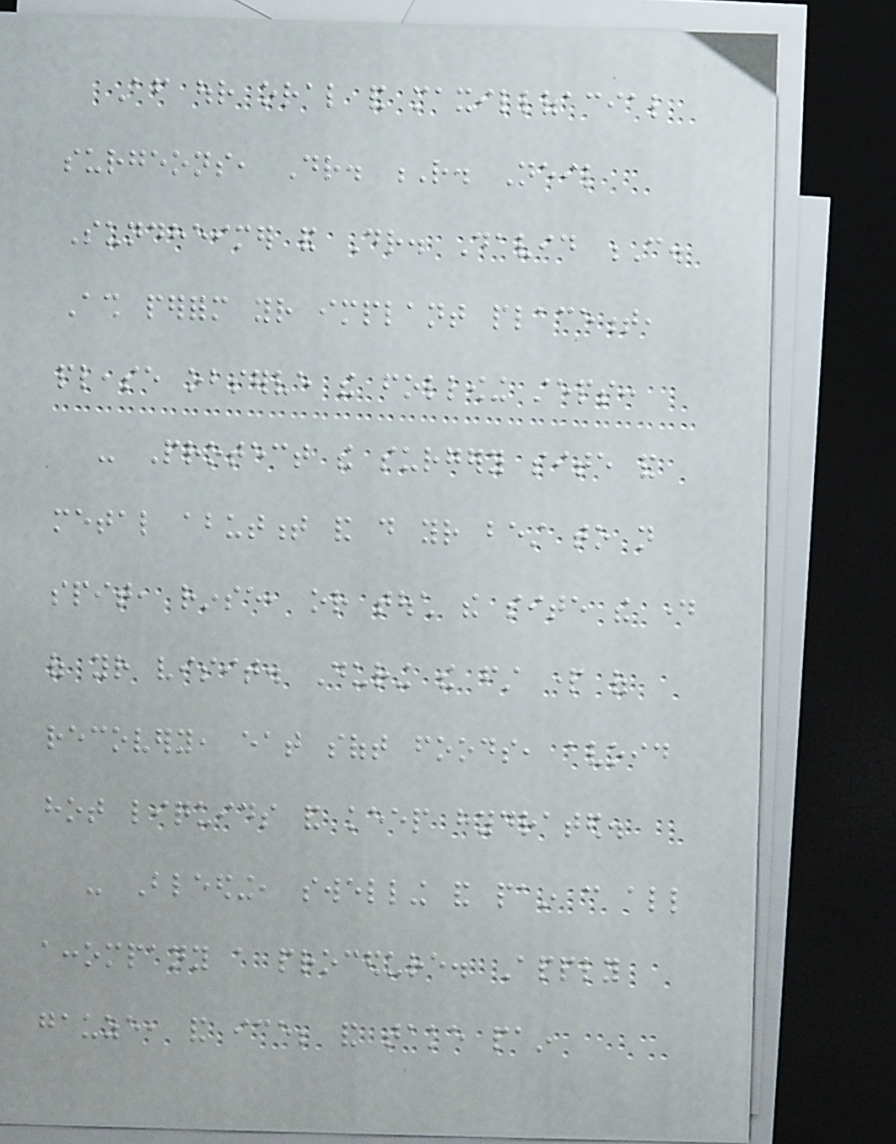After our oral and maxillofacial
surgeons, Dr. R. Neil
Sundheimer and Dr. David C.
Ash perform your implant placement,
please observe the following steps:
- Protect the surgery site and
metal abutment and do your best to not
spit, rinse, or touch the site the day
of your visit. During the first part of
recovery, eat soft foods, avoid
hot liquids and keep hydrated.
- Bleeding, swelling and pain can all
accompany a procedure. Apply
gauze, and ice; and take pain
